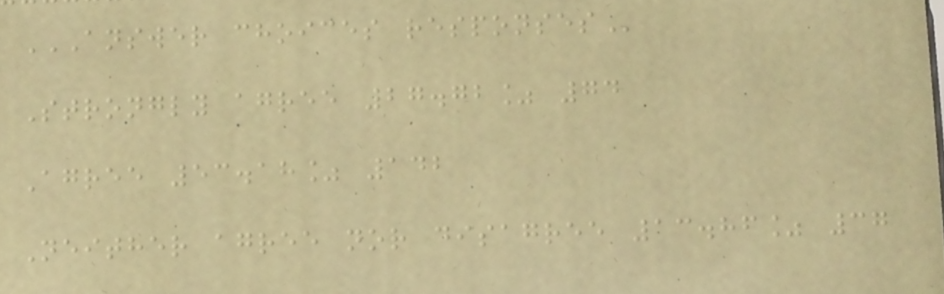ANSWER CHOICES RESPONSES
Strongly agree 27.72% 74
Agree 53.18% 142
Neither agree nor disagree 13.86% 37
